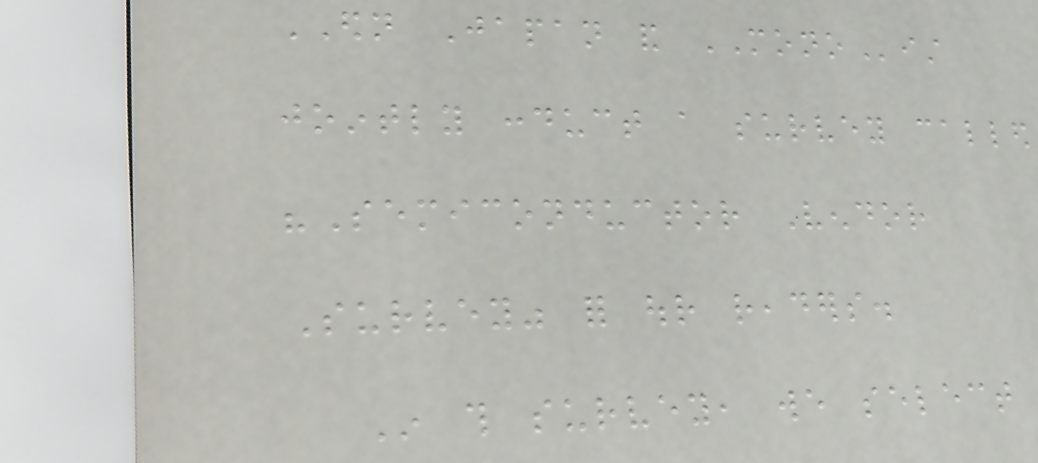EDN Japan and MONOist
jointly conduct a survey called
"Semiconductor Vendor
Survey" for our readers.
In this survey, we select
